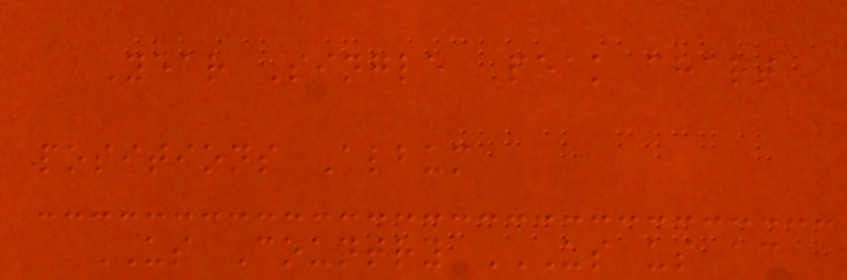Year Single Peak chart
positions Album
US Country US US AC
